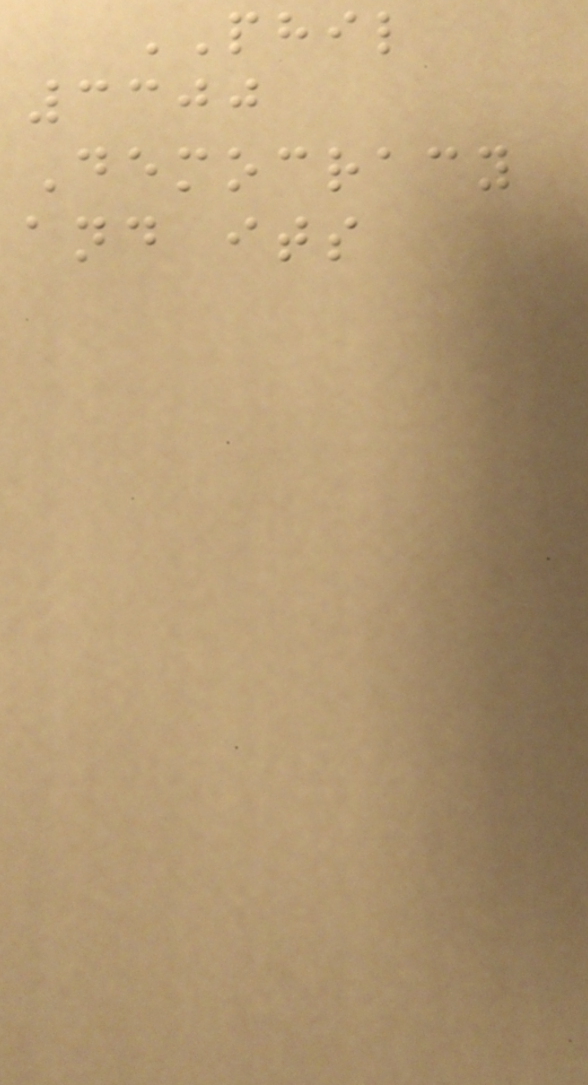PHIL
3300
Democracy
and its
